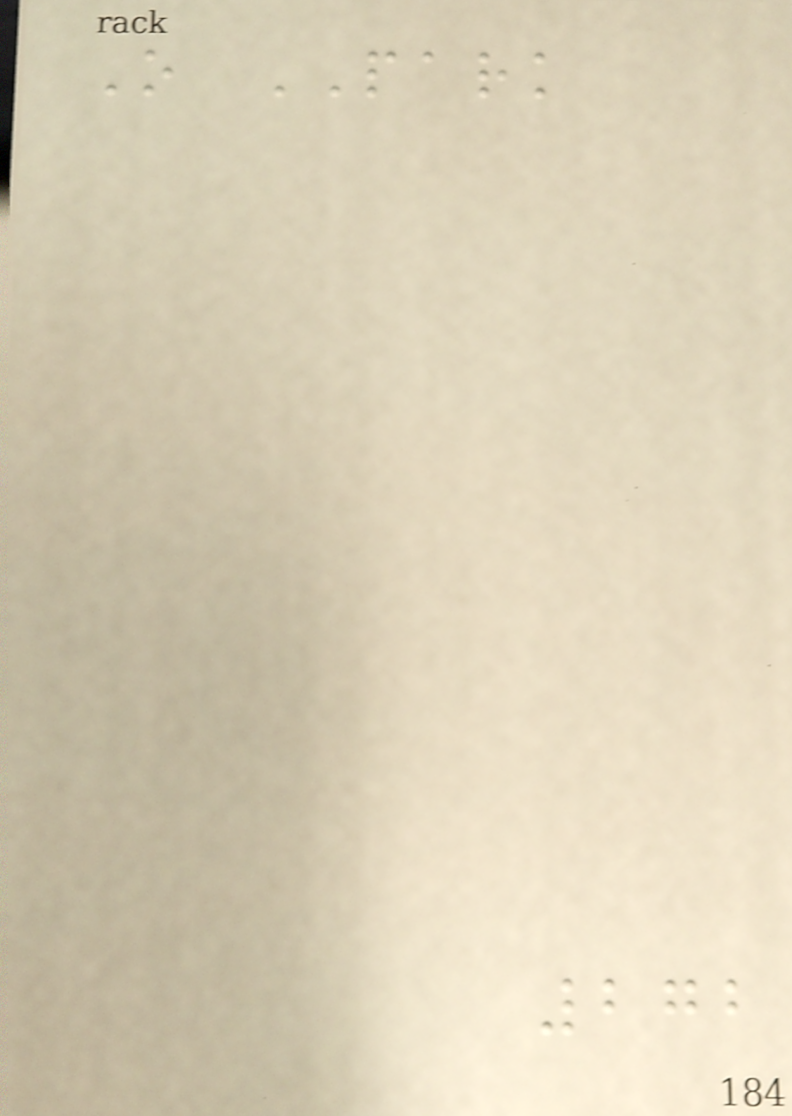O PARK
272
